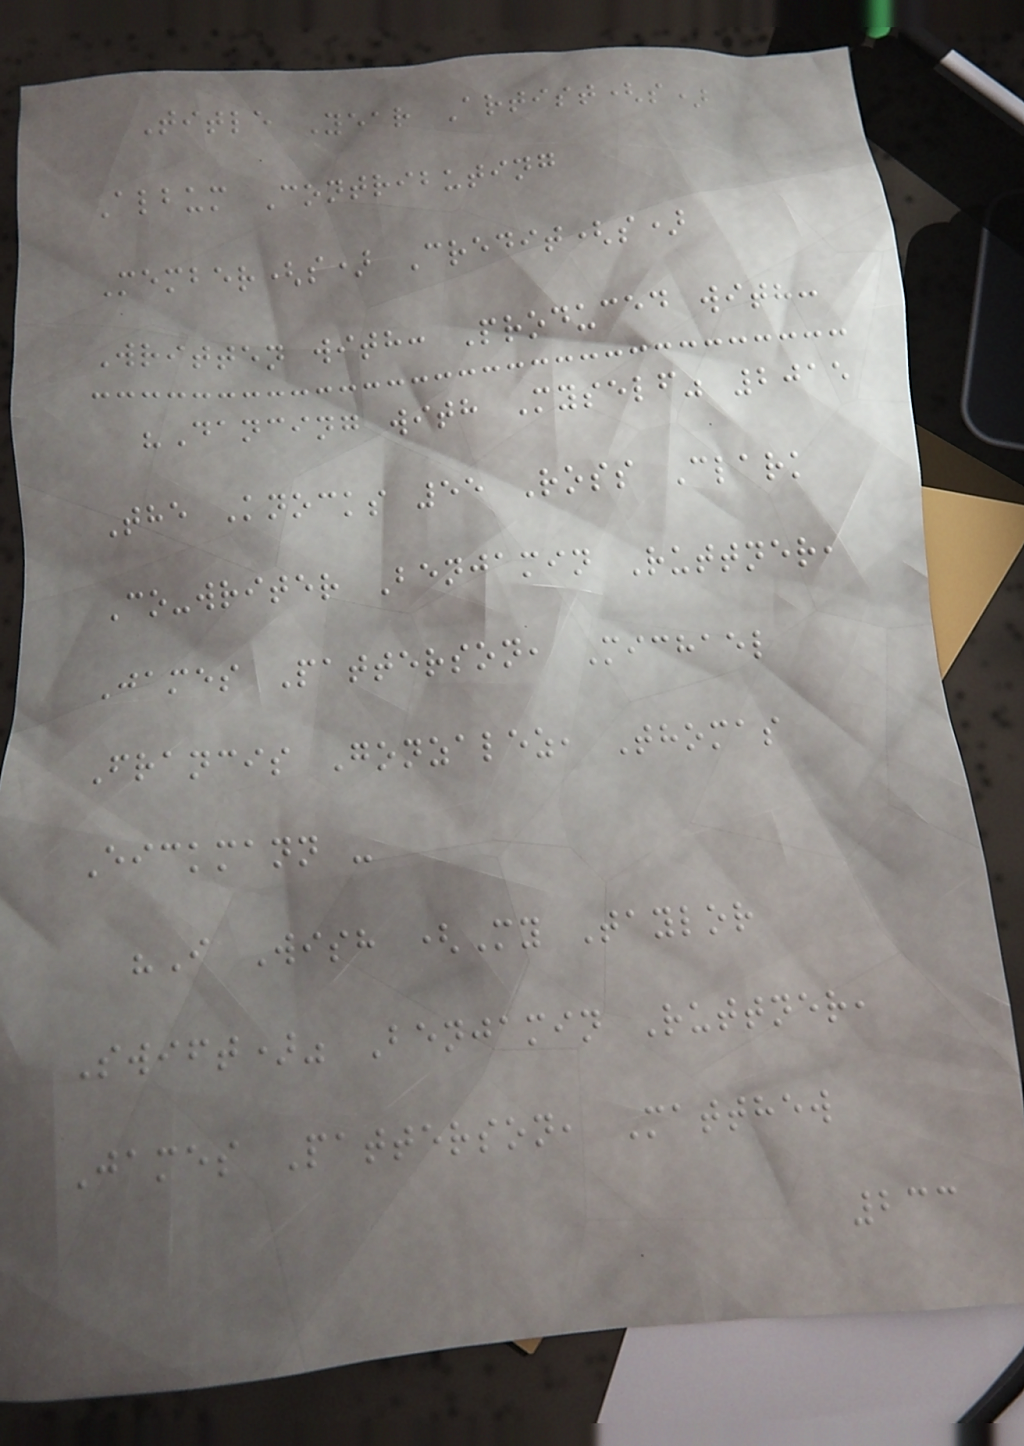Title Year Artist(s)
Album Contributing
Member(s) Credit(s)
Written with: Produced with:
"Dancing with Myself" 2015
The Knocks 55 Ross Clark
Co-writer Benjamin Ruttner,
James Patterson, Michael
Francis Gonzalez, Thomas
Eickmann -
"I Wish (My Taylor
Swift)" Benjamin Ruttner,
James Patterson, Matthew
233
